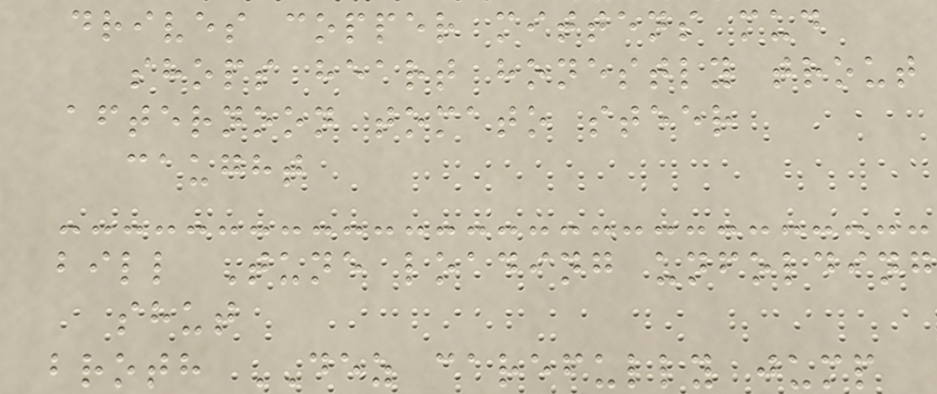drives copper mittens mud
shops heart honestly trout
afternoon tomato steer
caught
bill Tune loading unfolding
shut
broth DEZ carefully jump
